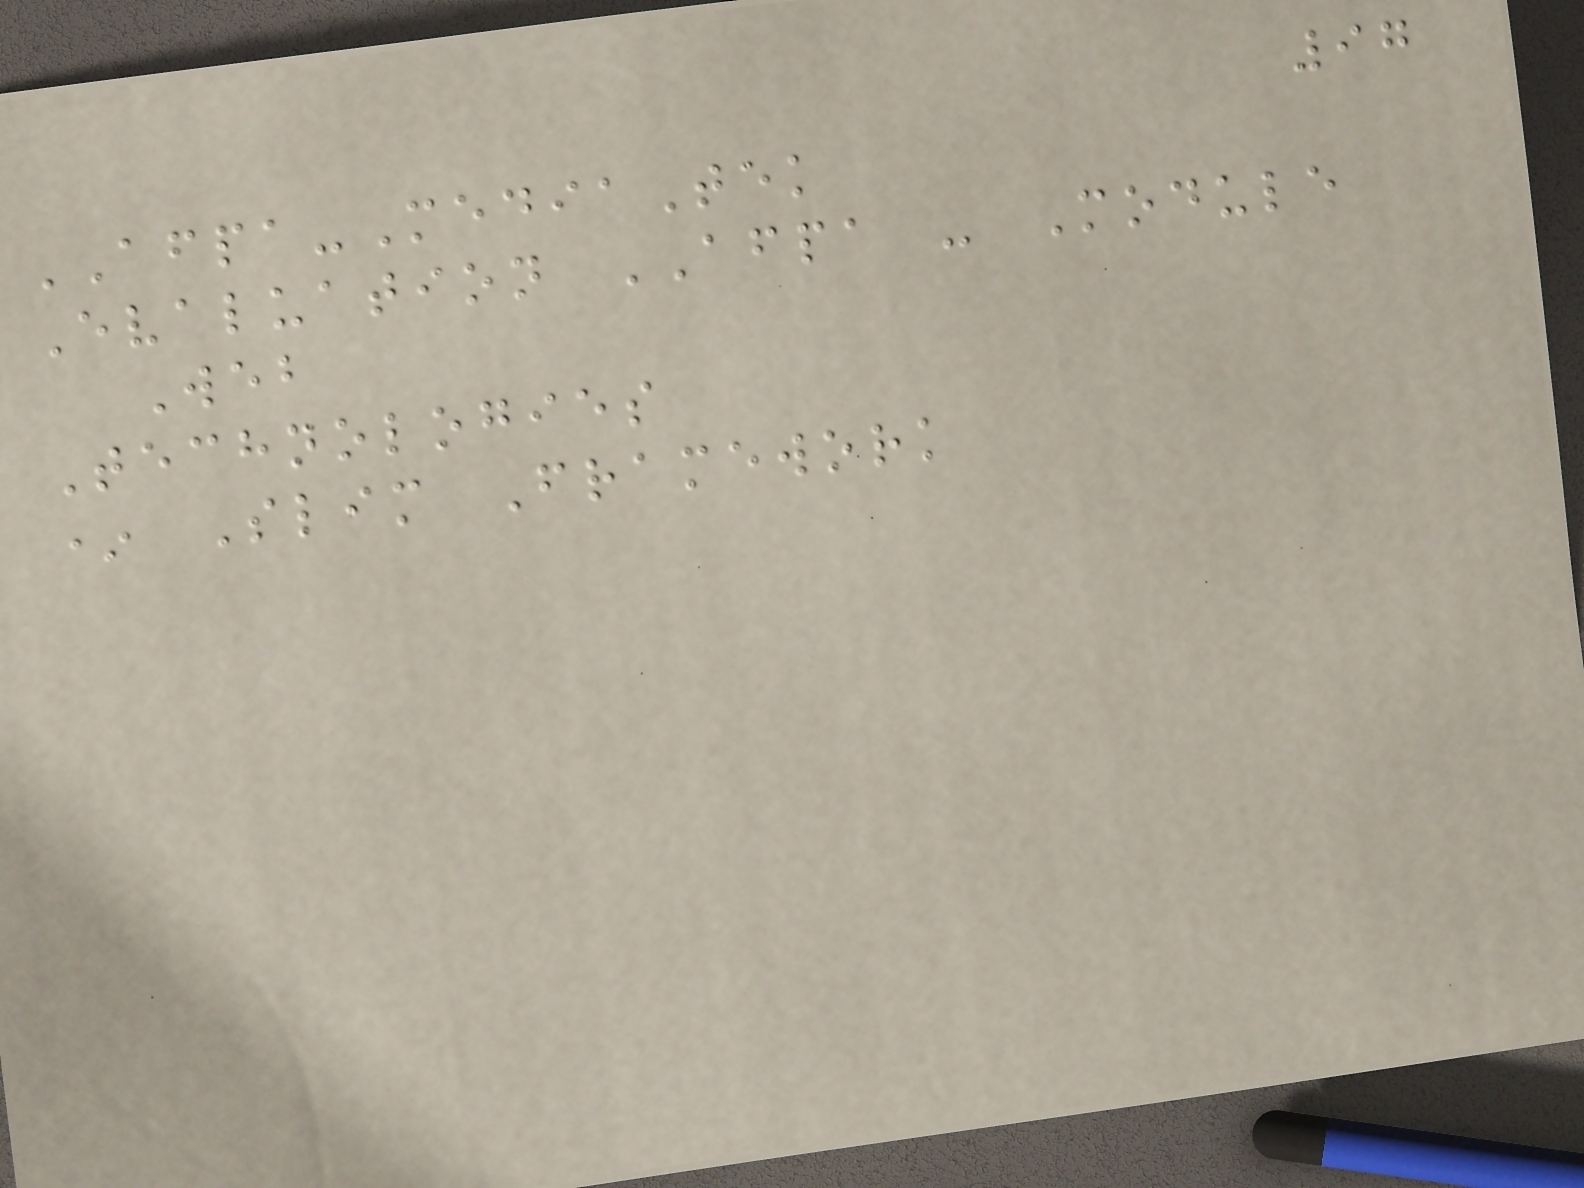97
AFPA-MediaTek
Evaluation AFPA - Module
Web
Technologies
* Slim Framework
